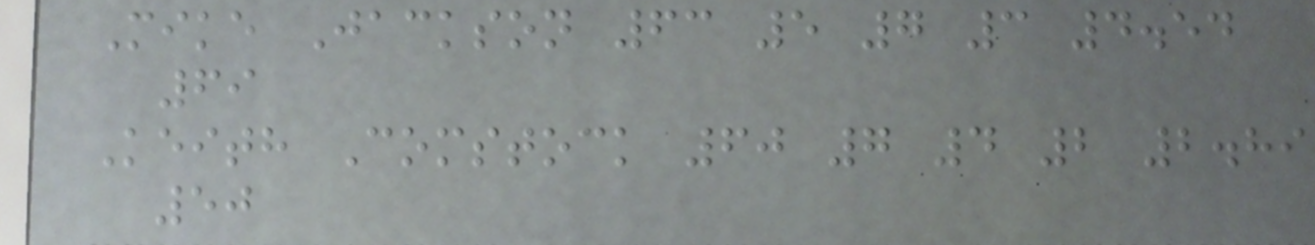Mike Jackson 63 5 7 3 4.54
69
Keith Comstock 60 7 4 2 2.89
50
